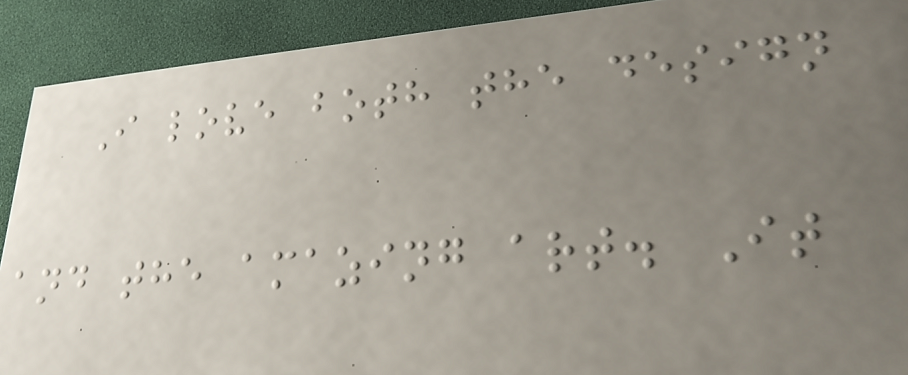I love both the design
and the amazing art. It
